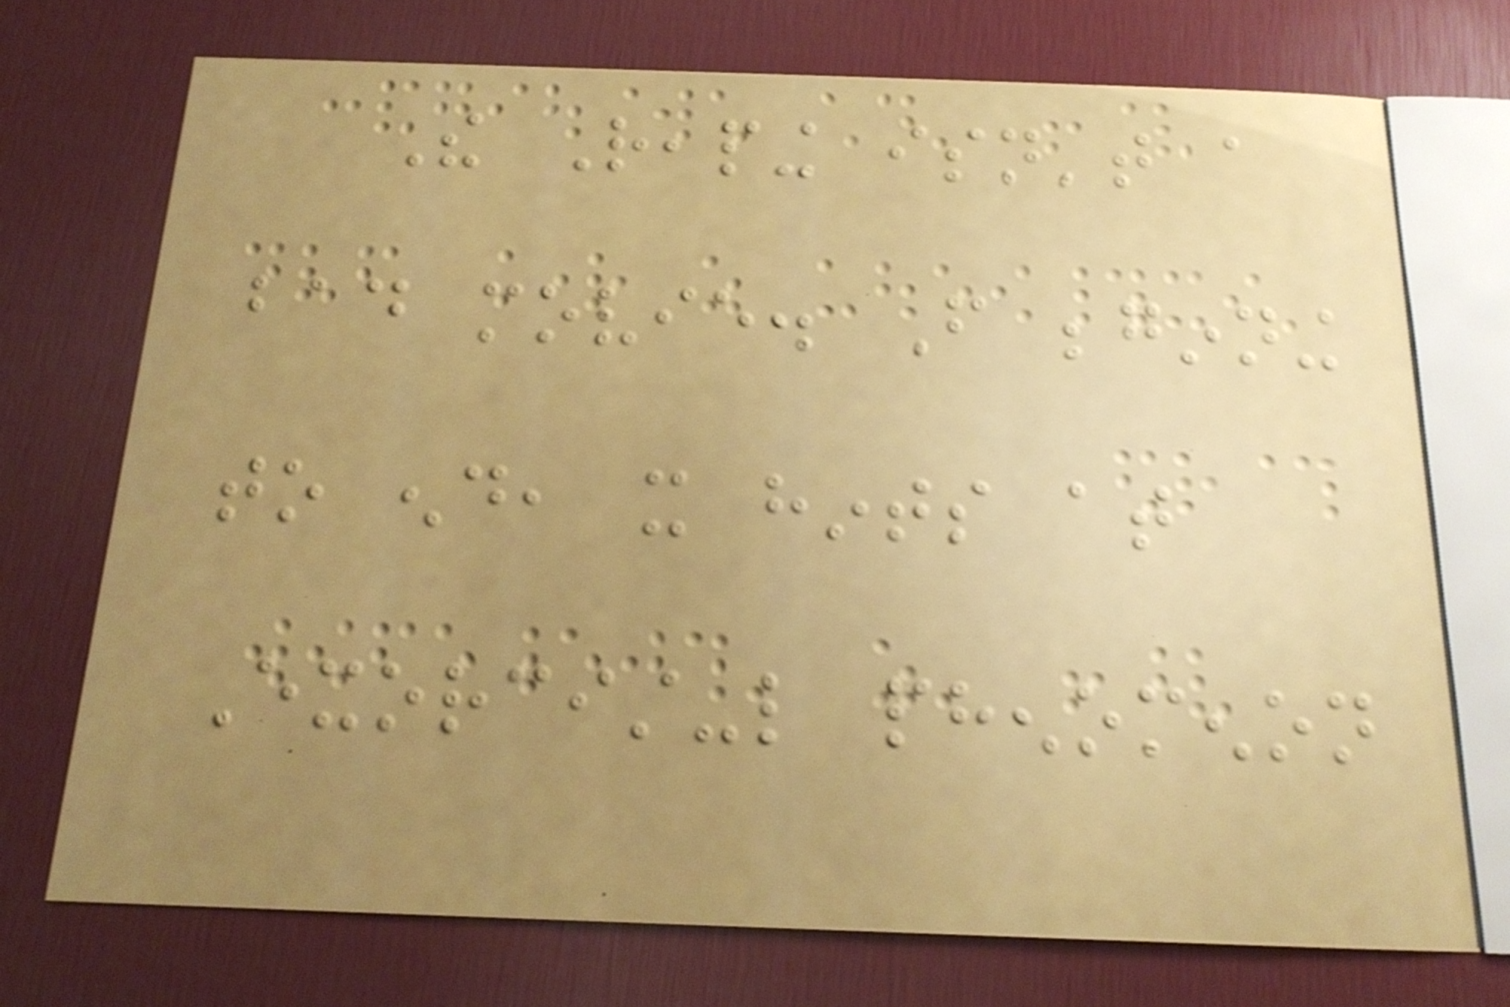The Reaping isn't a
bad movie. From beginning
to end, it hints at
Exorcist-like phenomenon
